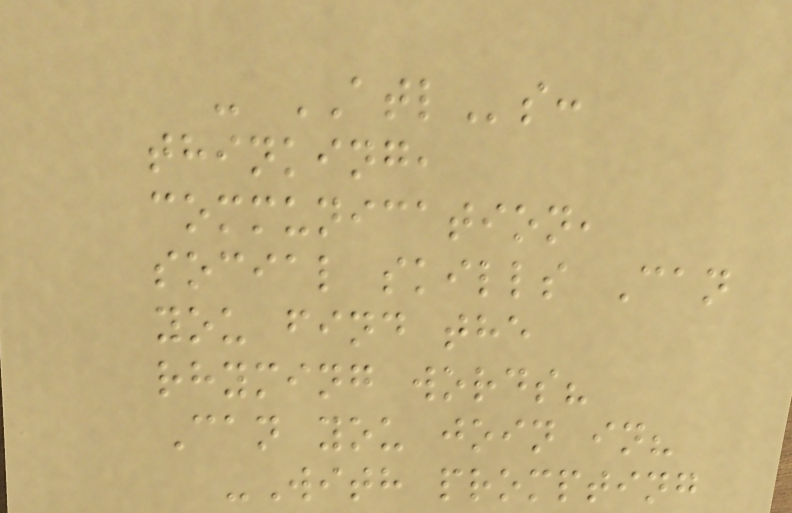- ATLs:
thinking,
communication,
social skills Can
you find the
rhyming words?
Can you join in?
-With prompting
